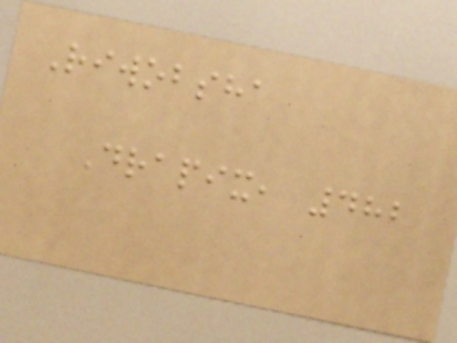Riwobsha
Drapix, 482
